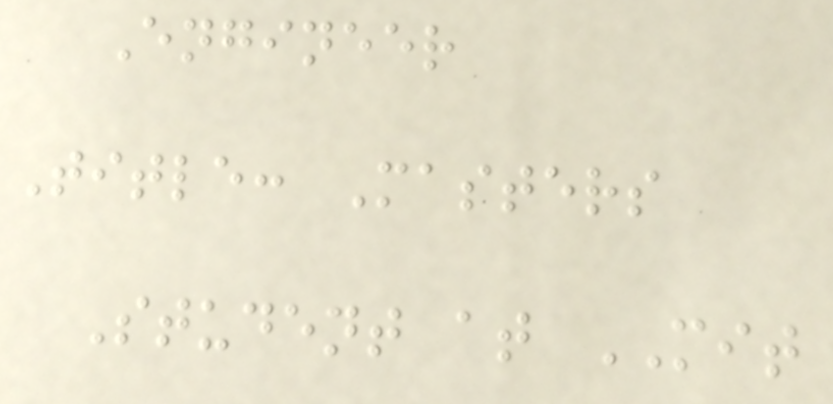Engineer
Title: Masters
Student at MIT
